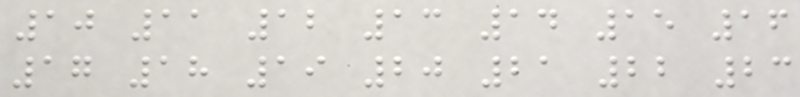10 11 12 13 14 15 16
17 18 19 20 21 22 23
